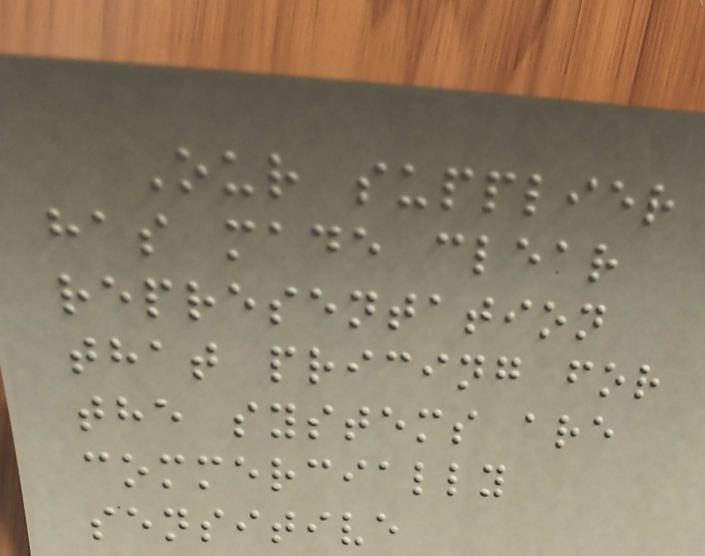Our supplier
has made clear
representation
that pricing for
the systems are
commercially
sensitive
